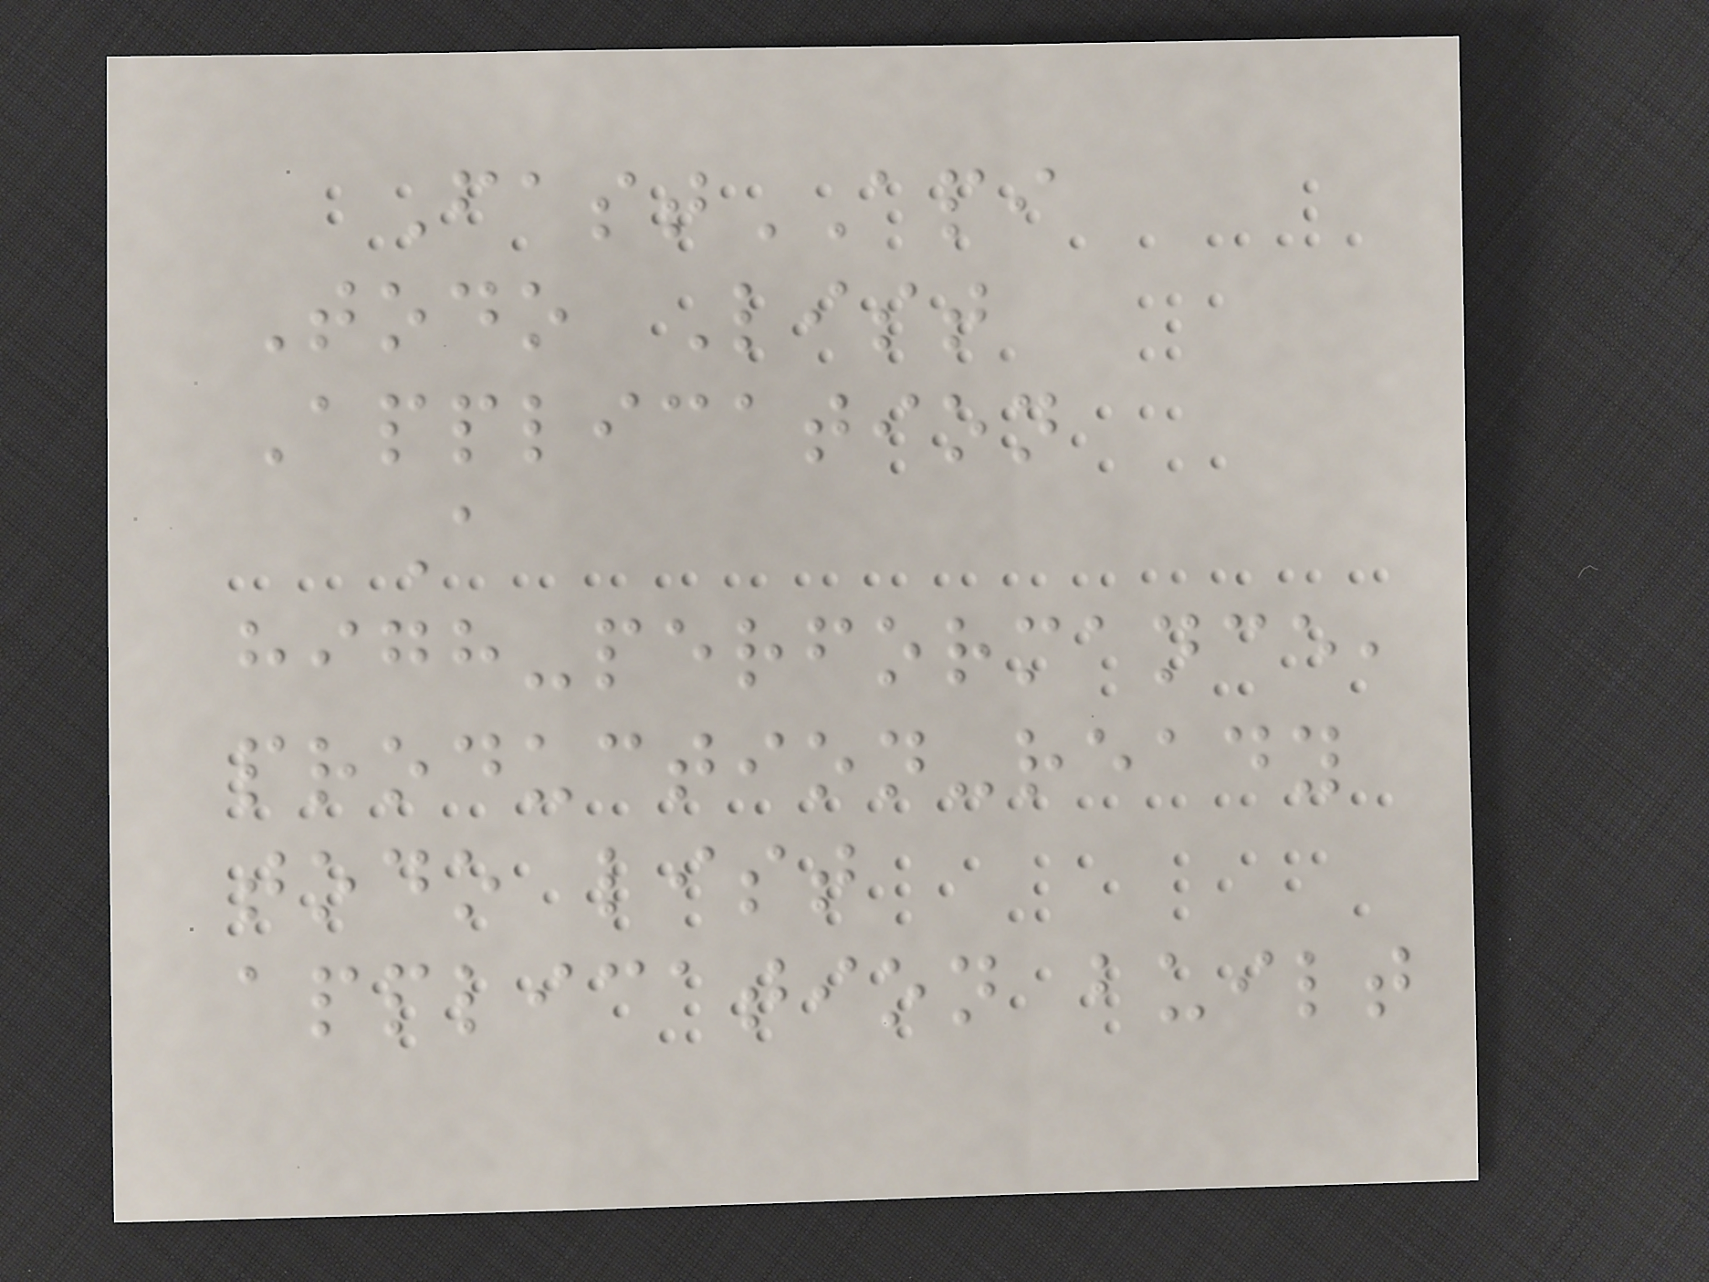FastAPI
Todo List
Application
A
high-performance,
production-ready
todo list
application built
